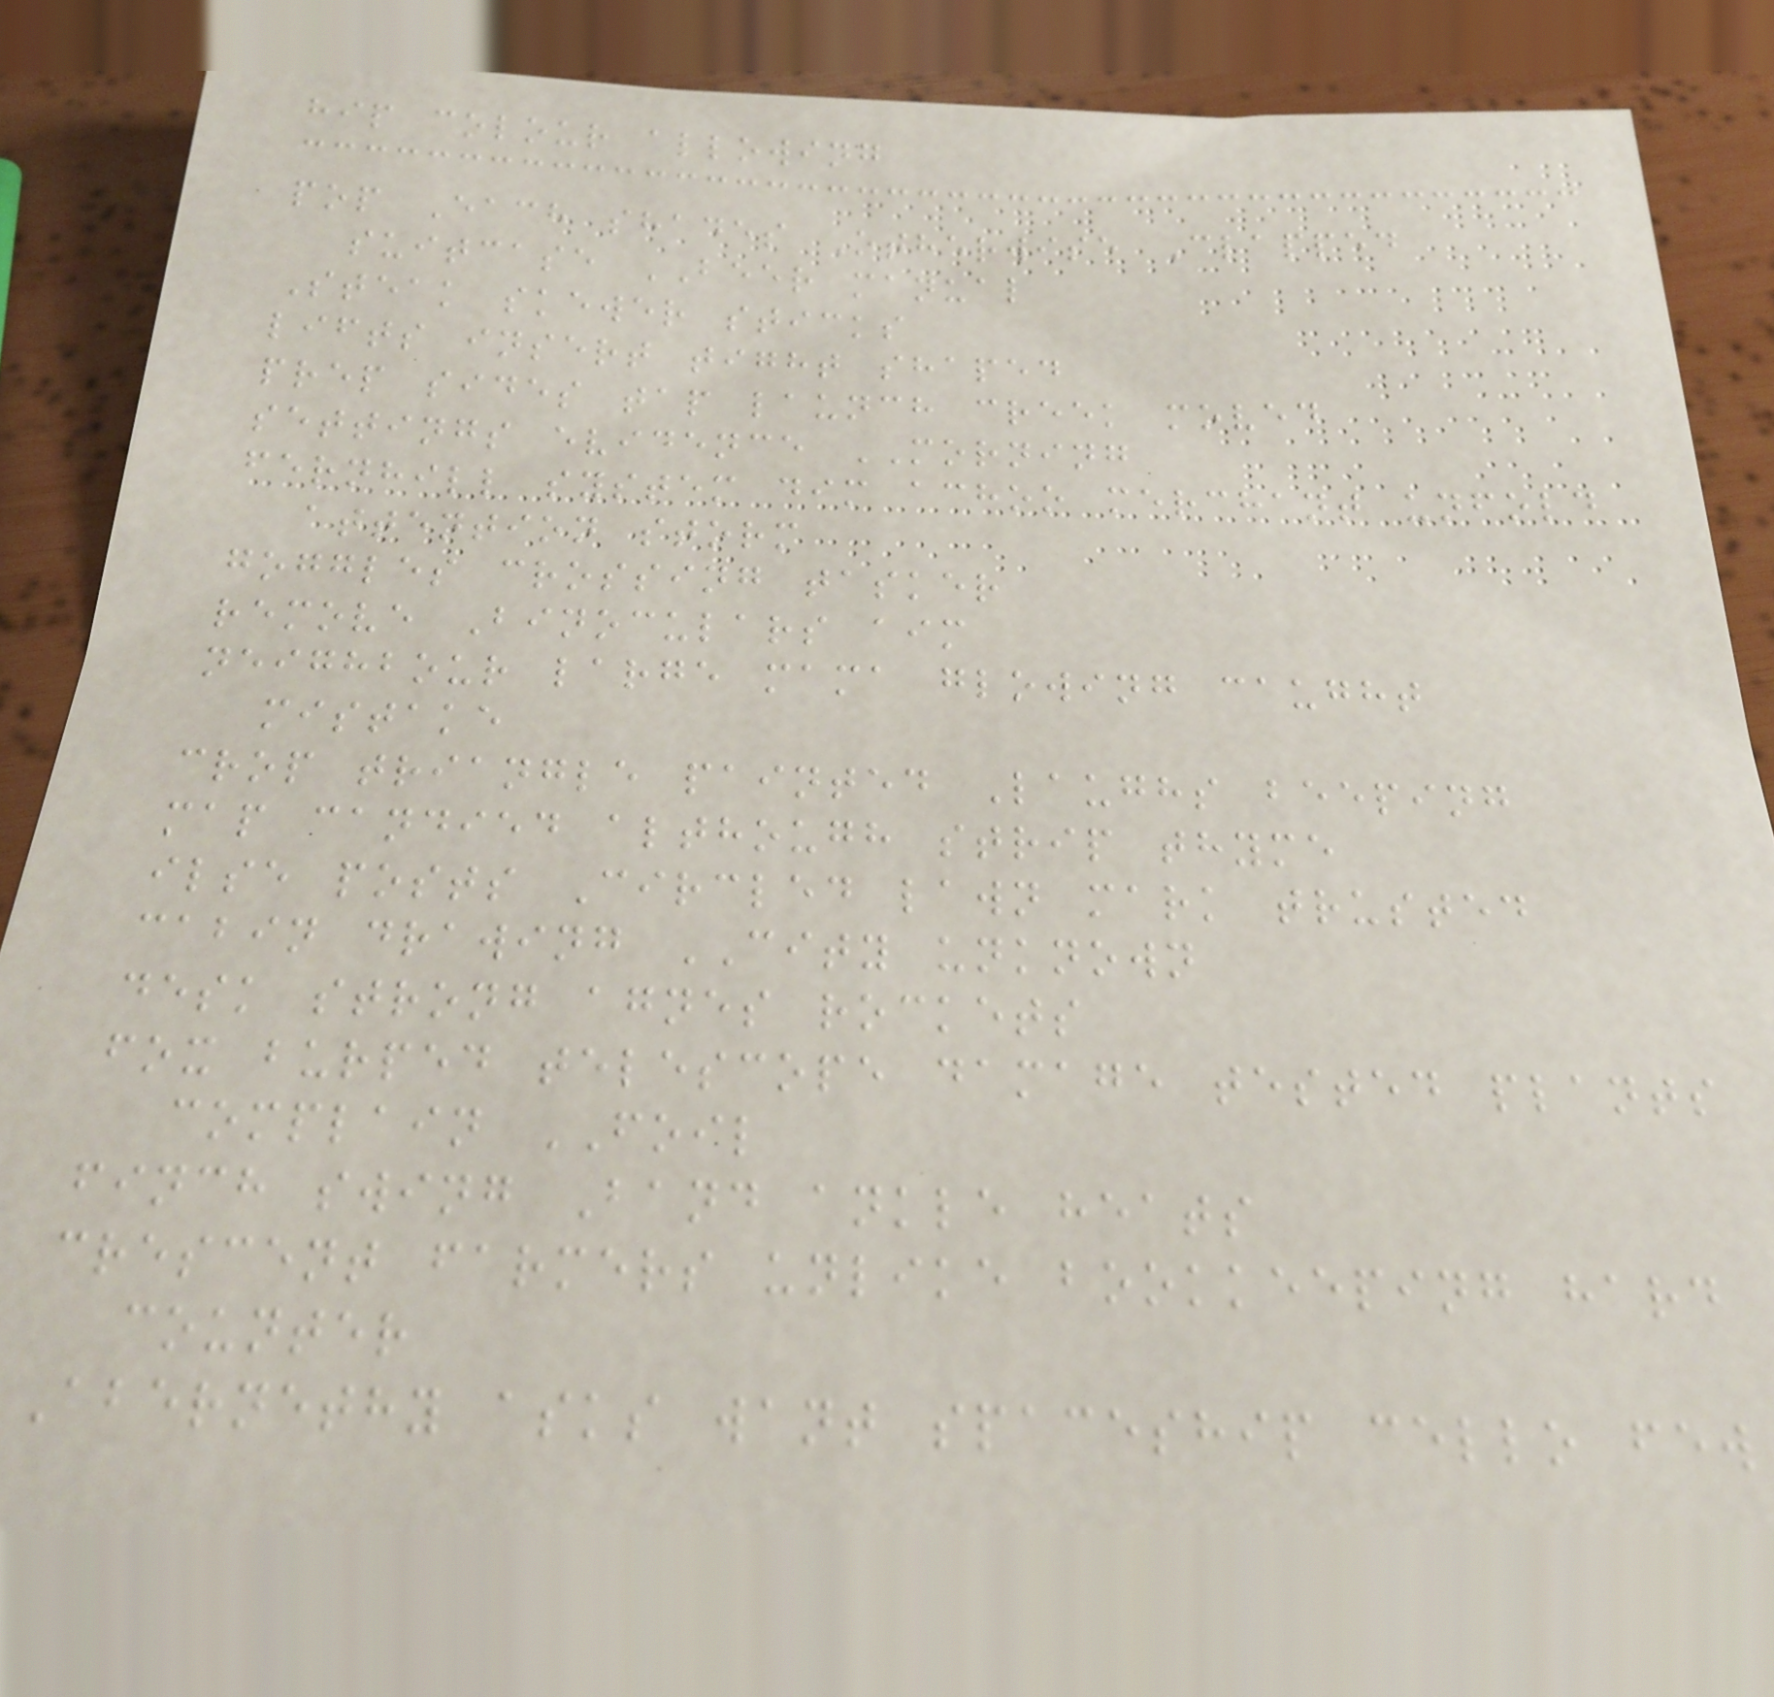hip colour allowing
pop Each shades Otherwise Clapped
suitcase BEER manual
Steak skewer sticks
lifts insert tight shaped
prep sides tap launch creek moved
settings evidence MORNING
fernhill system dim achoo merchant unfold
attention storm
goggles crossing tasker
remove Binoculars aim
neighbour large mama glowing caught
mistake
crop triangle painted Laughs beeping
map candied although strip thyme
ilse posts Circled lawn mark trusted
cabin drawing CITY unknown
desk strong agnes rockets
fox burped telescope damage tested plants
complain FOIL
finch swing Band ankle heats
crescent farmers unlike bookkeeping hard
counter
Abernethy asks want spaceship cello few
